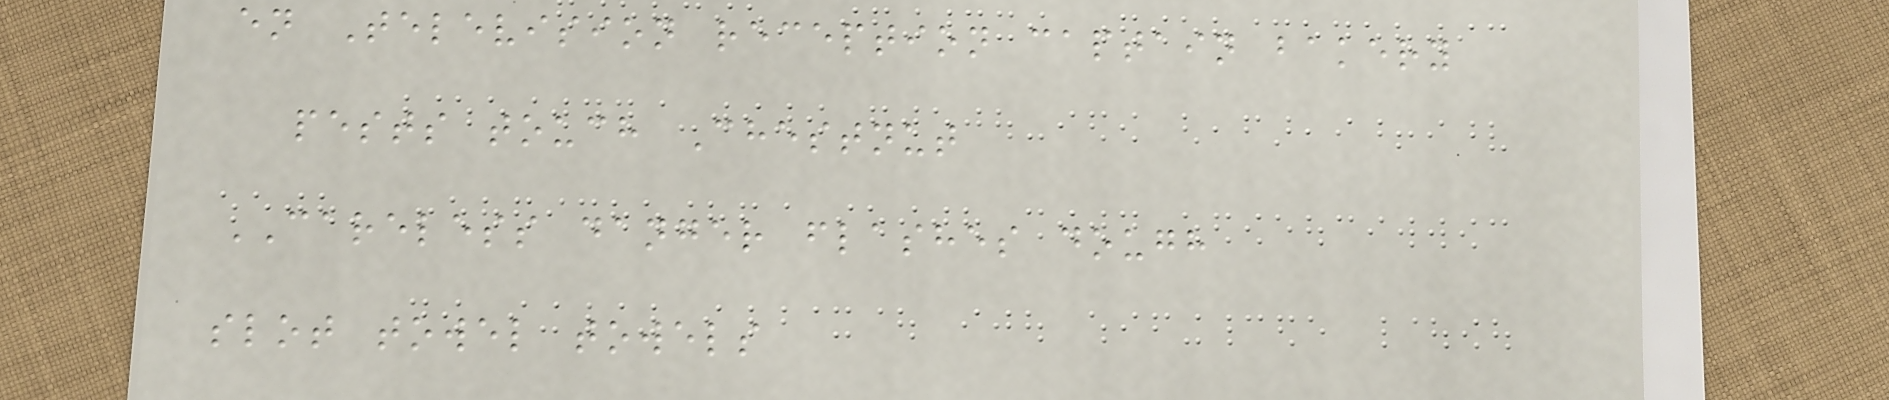en Television reception captain bakery
pests touch Chestnut
CARELESS danger flashes dough
slot towel towels
